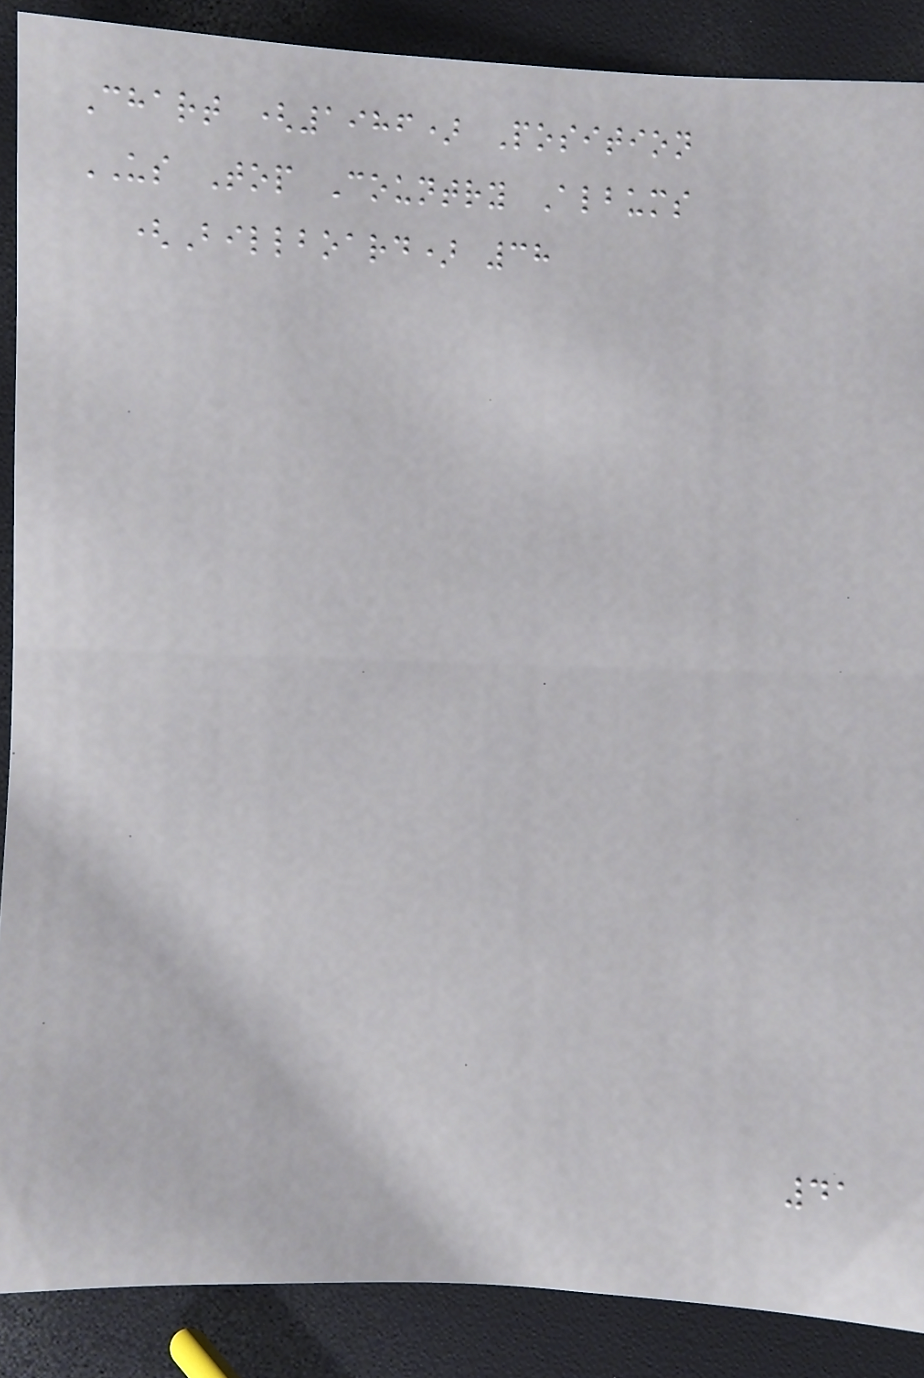Chart (1986) Position
US Top Country Albums
(Billboard) 38
41
